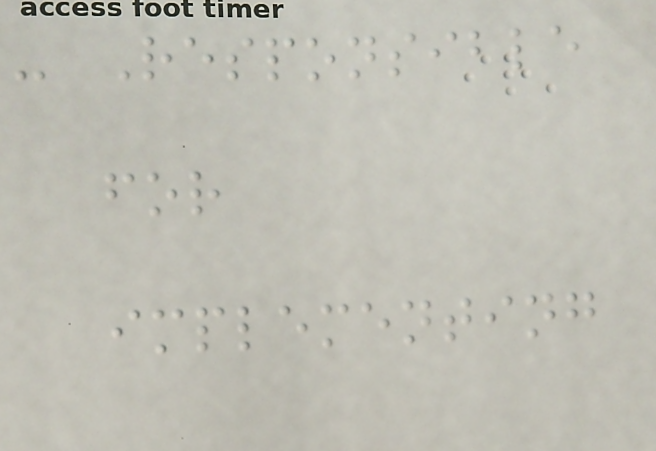- Responsible
for
implementing
